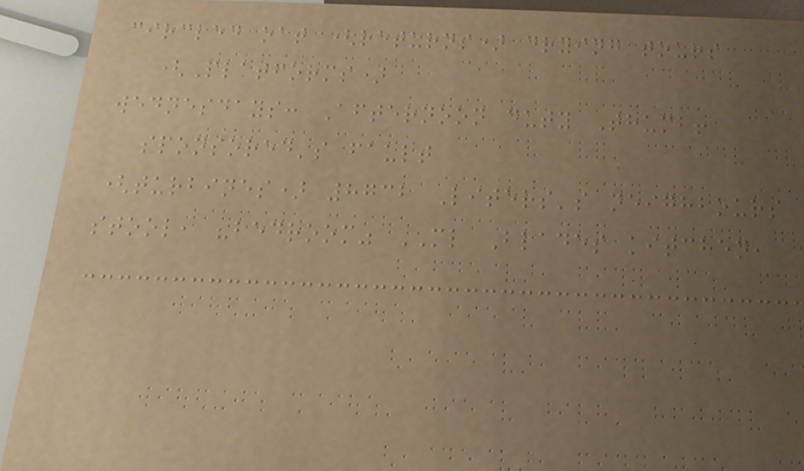circled oat (returns) drying tours
(Platforms)
wednesdays: Afternoon duty Thumb!
sponsored's fault
(turbines) 8732 Liters's neighbours
stool, "bedroom" ML Blades kitchen,
